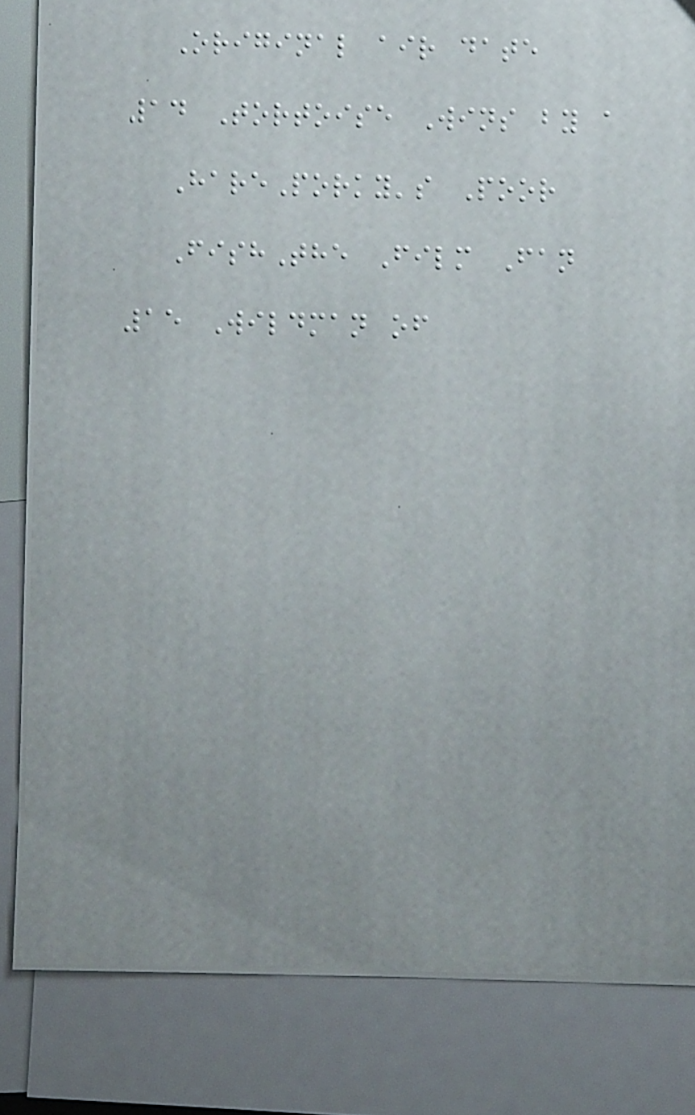Original air date
14 Tortoise Wins by a
HarePorky's Poor
FishThe Film Fan
15 Wildman of
